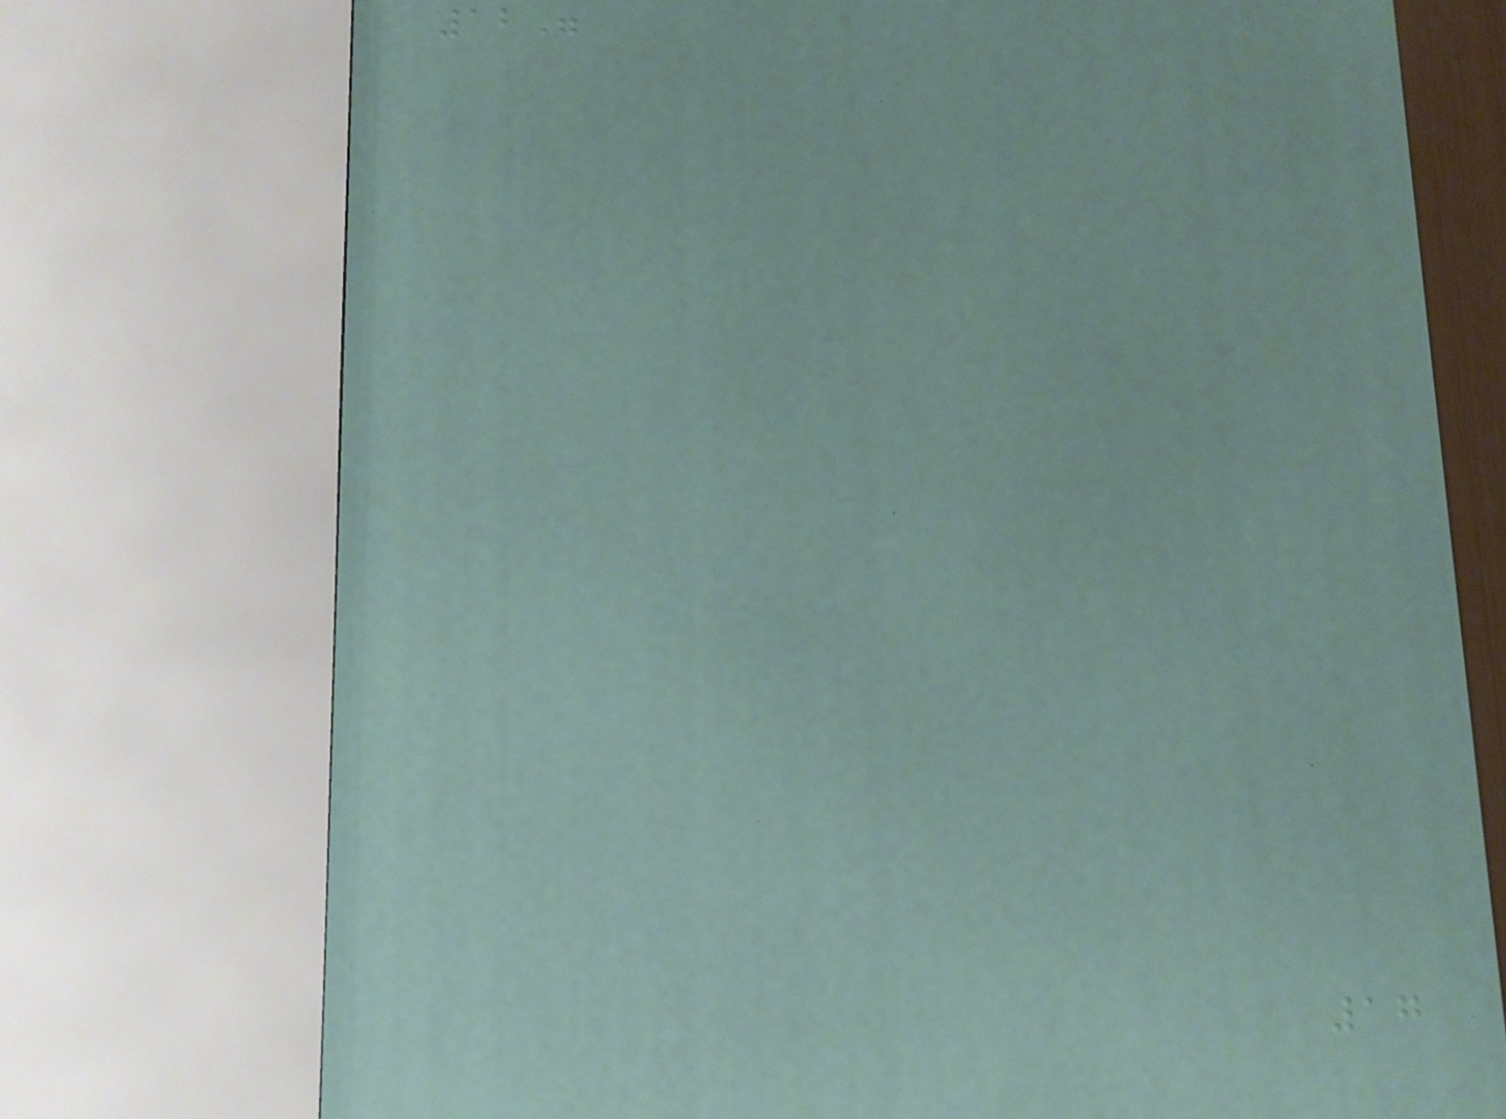12"
17
